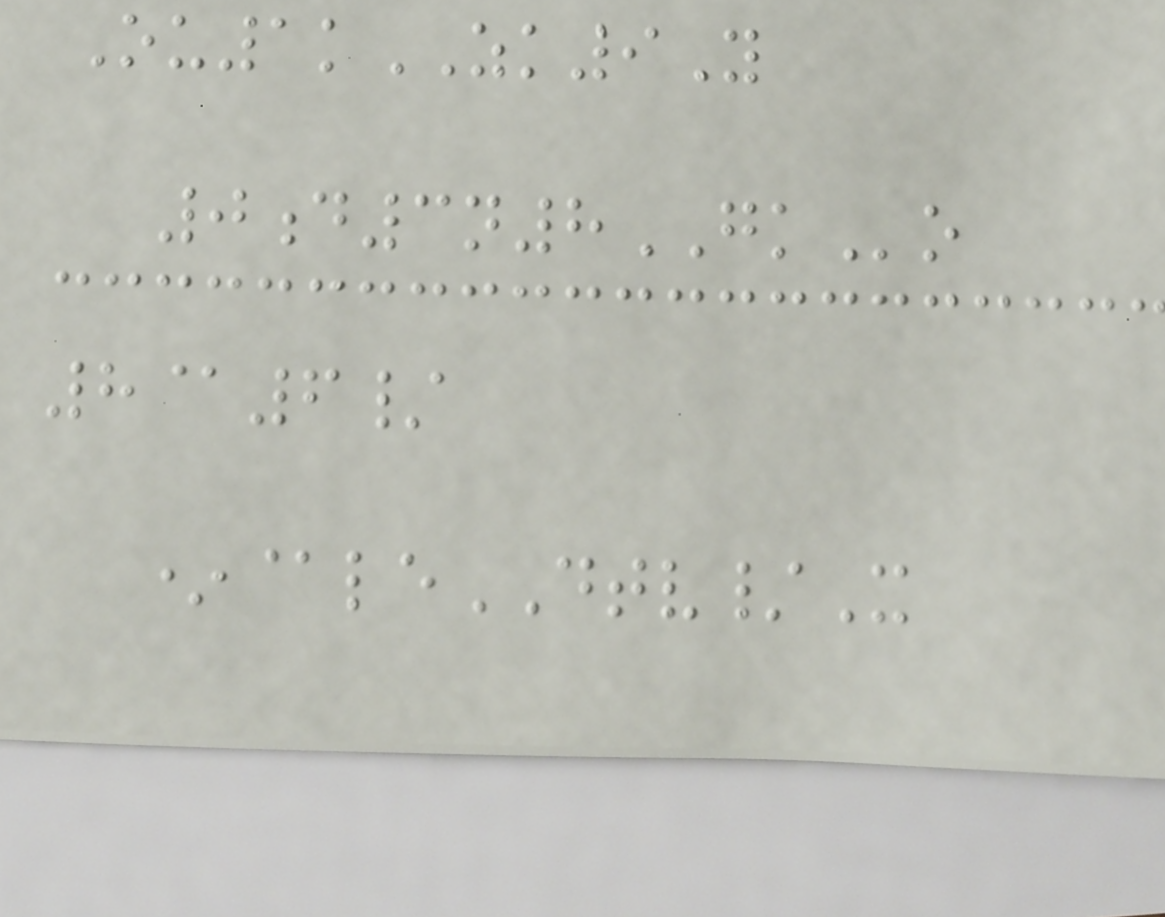Ou1kZK9Y
0d3n8GKo
8@6/
*@leDTV/X
